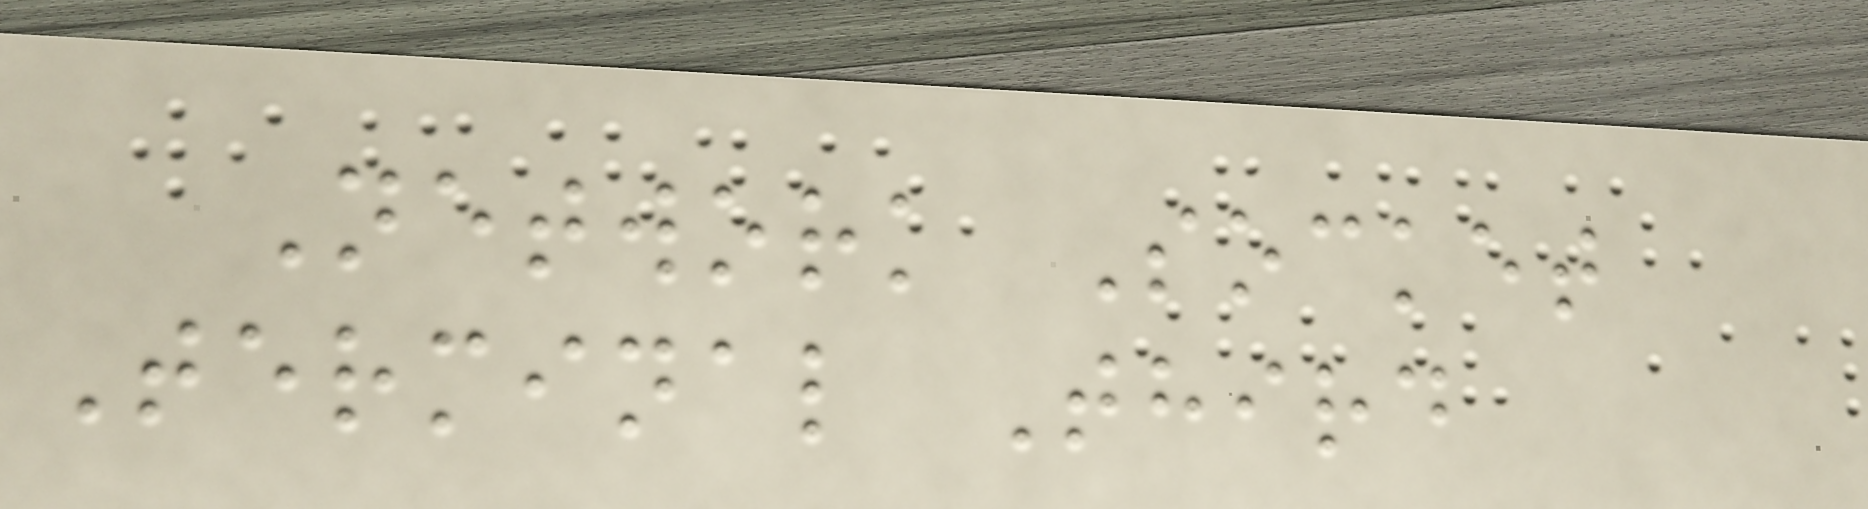Network Socket
Terminal Third
